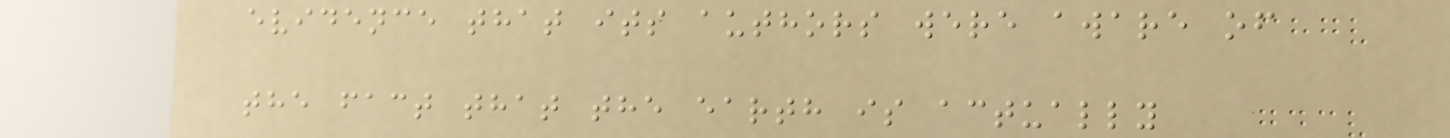evidence that its authors were aware of
the fact that the earth is actually
